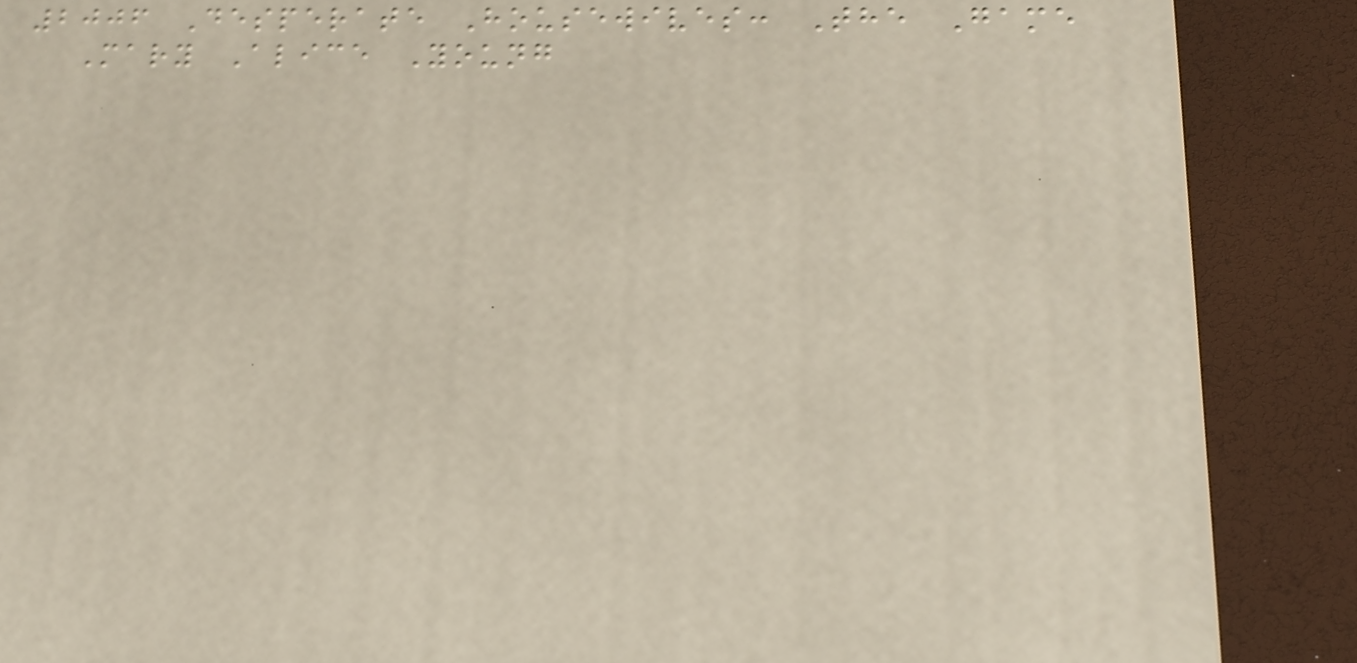2006 Desperate Housewives: The Game
Mary Alice Young
